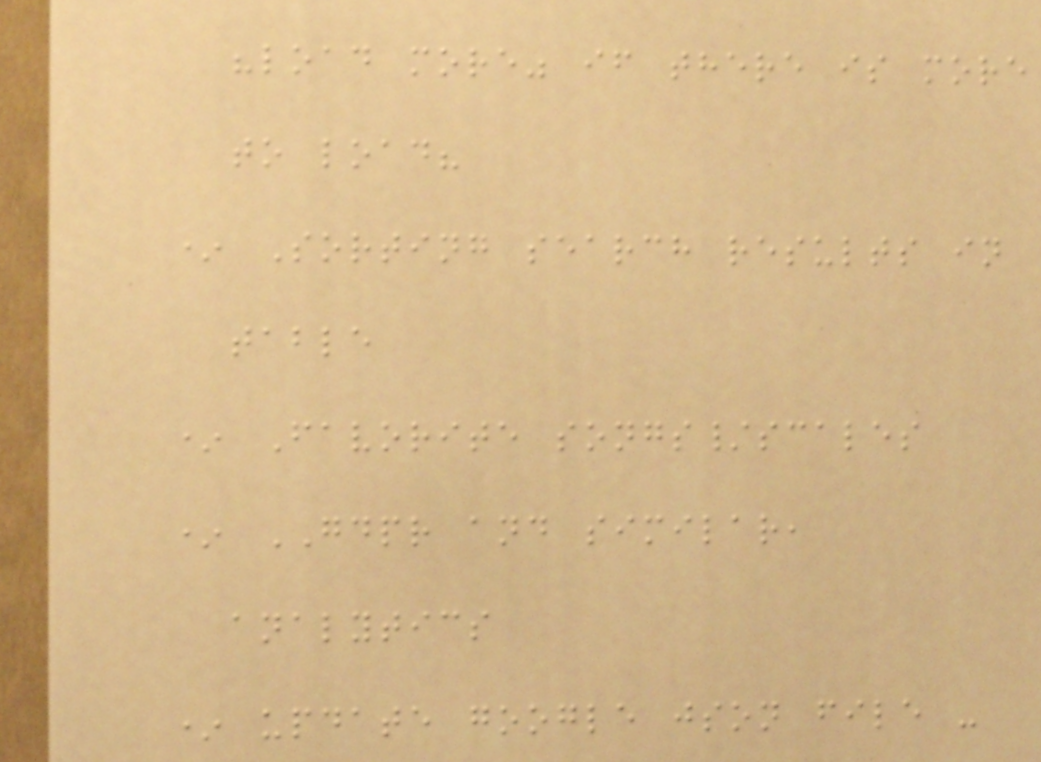"load more" if there is more
to load?
* Sorting search results in
table
* Favorite songs/scales
* GDPR and similar,
analytics
* update google json file -
